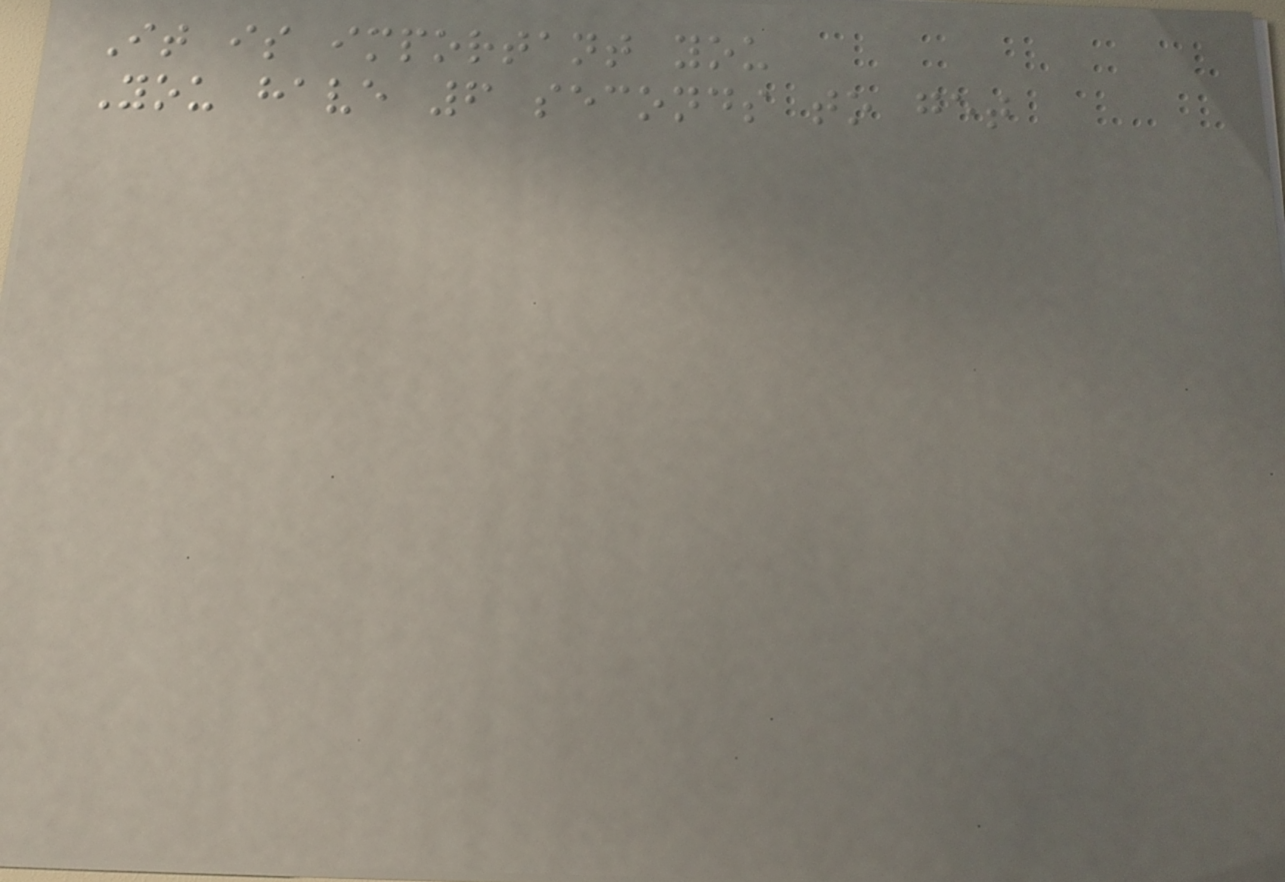It is important you
You have 6 seconds to get
